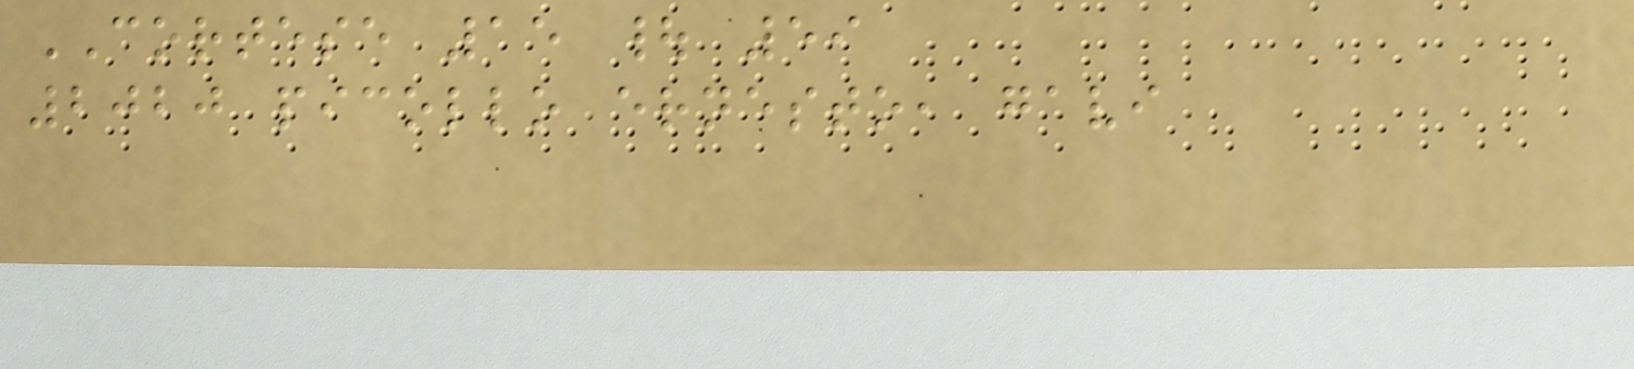CORTESE 15 | 59
2020 picollo ernesto, gavi
